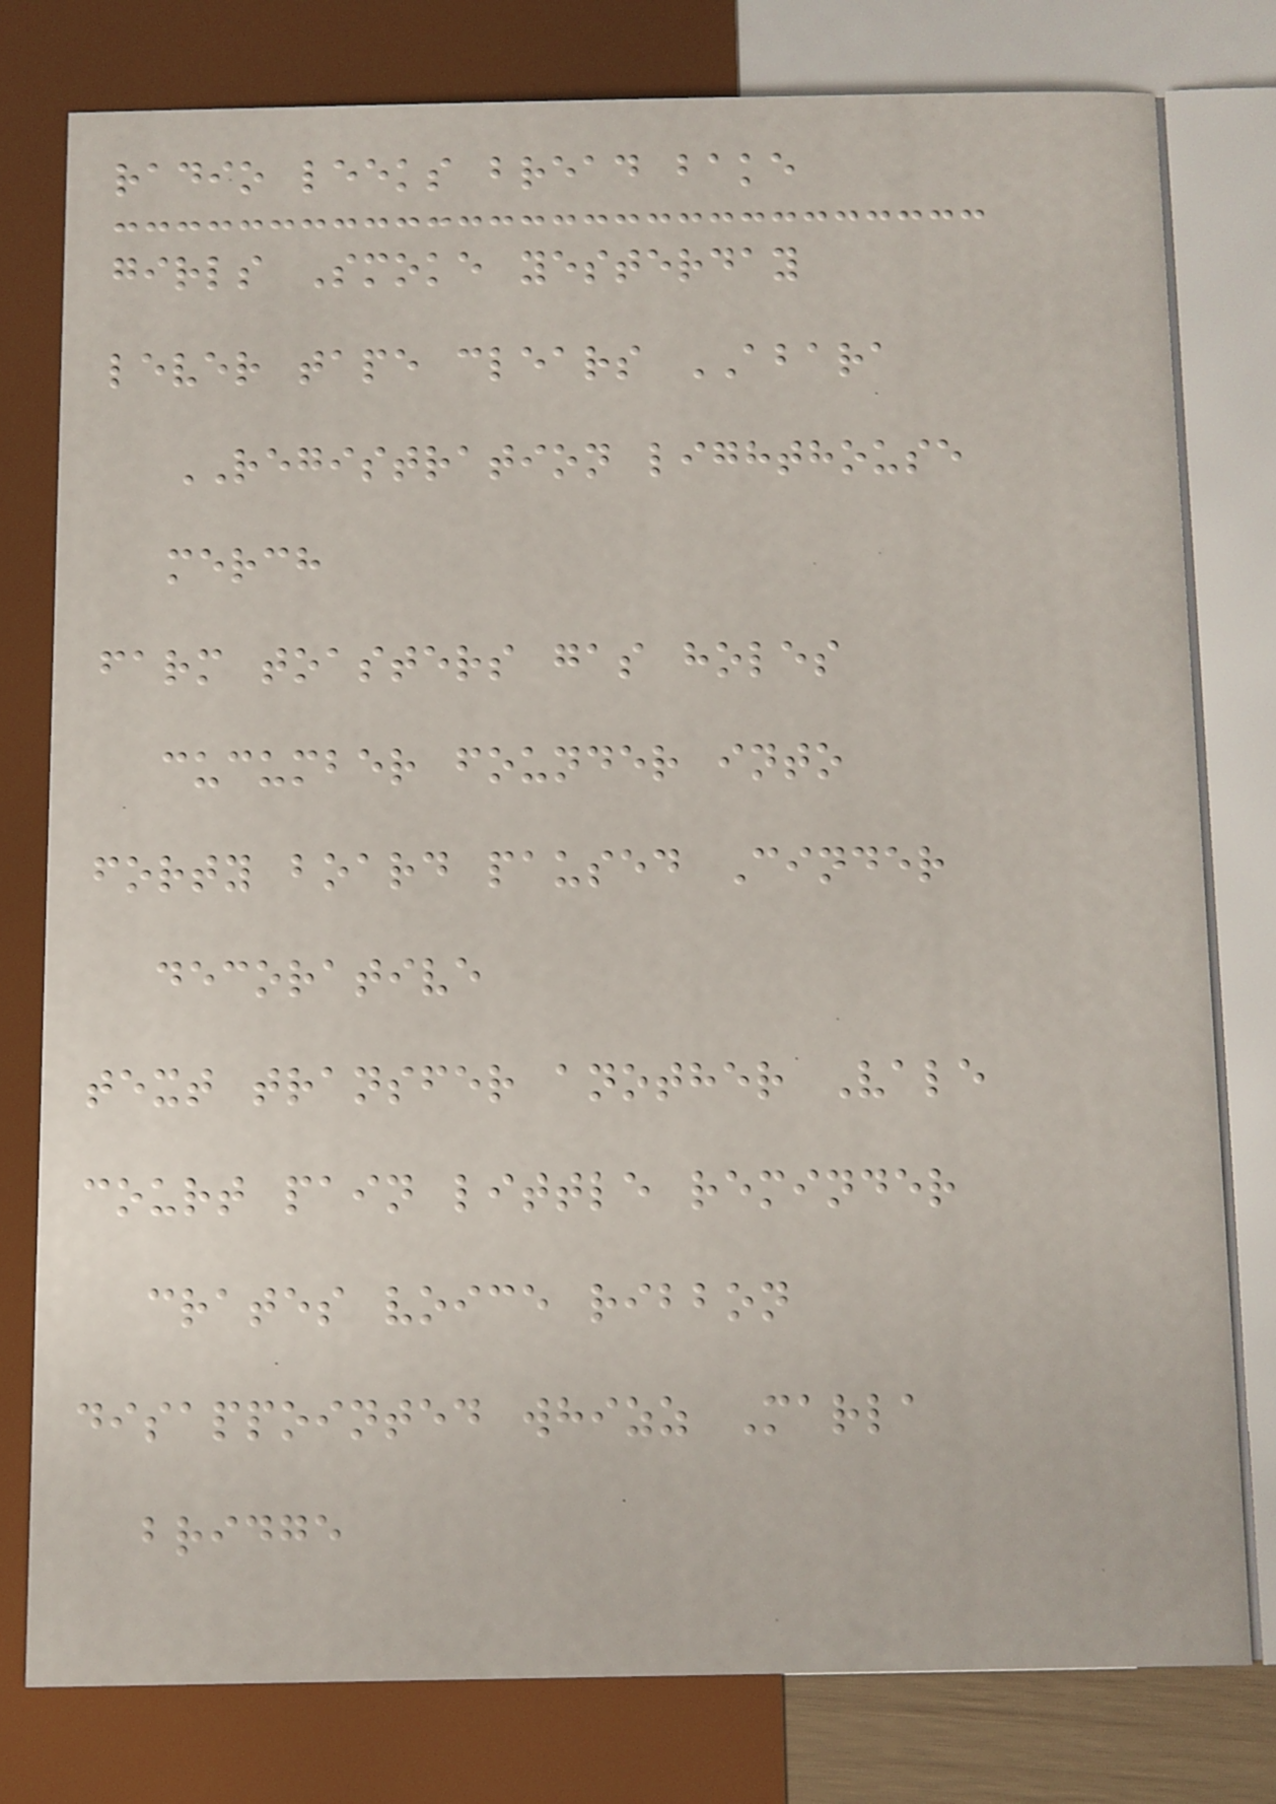radio leeks bread bake
girls Smoke yesterday
lever tape clears ABARA
REGISTRATION lighthouse
merch
farm toasters gas holes
cucumber founder into
forty board paused Cinder
decorative
text transfer another Vale
court pain little reminder
crates voice ribbon
disappointed whizz Marla
bridge
